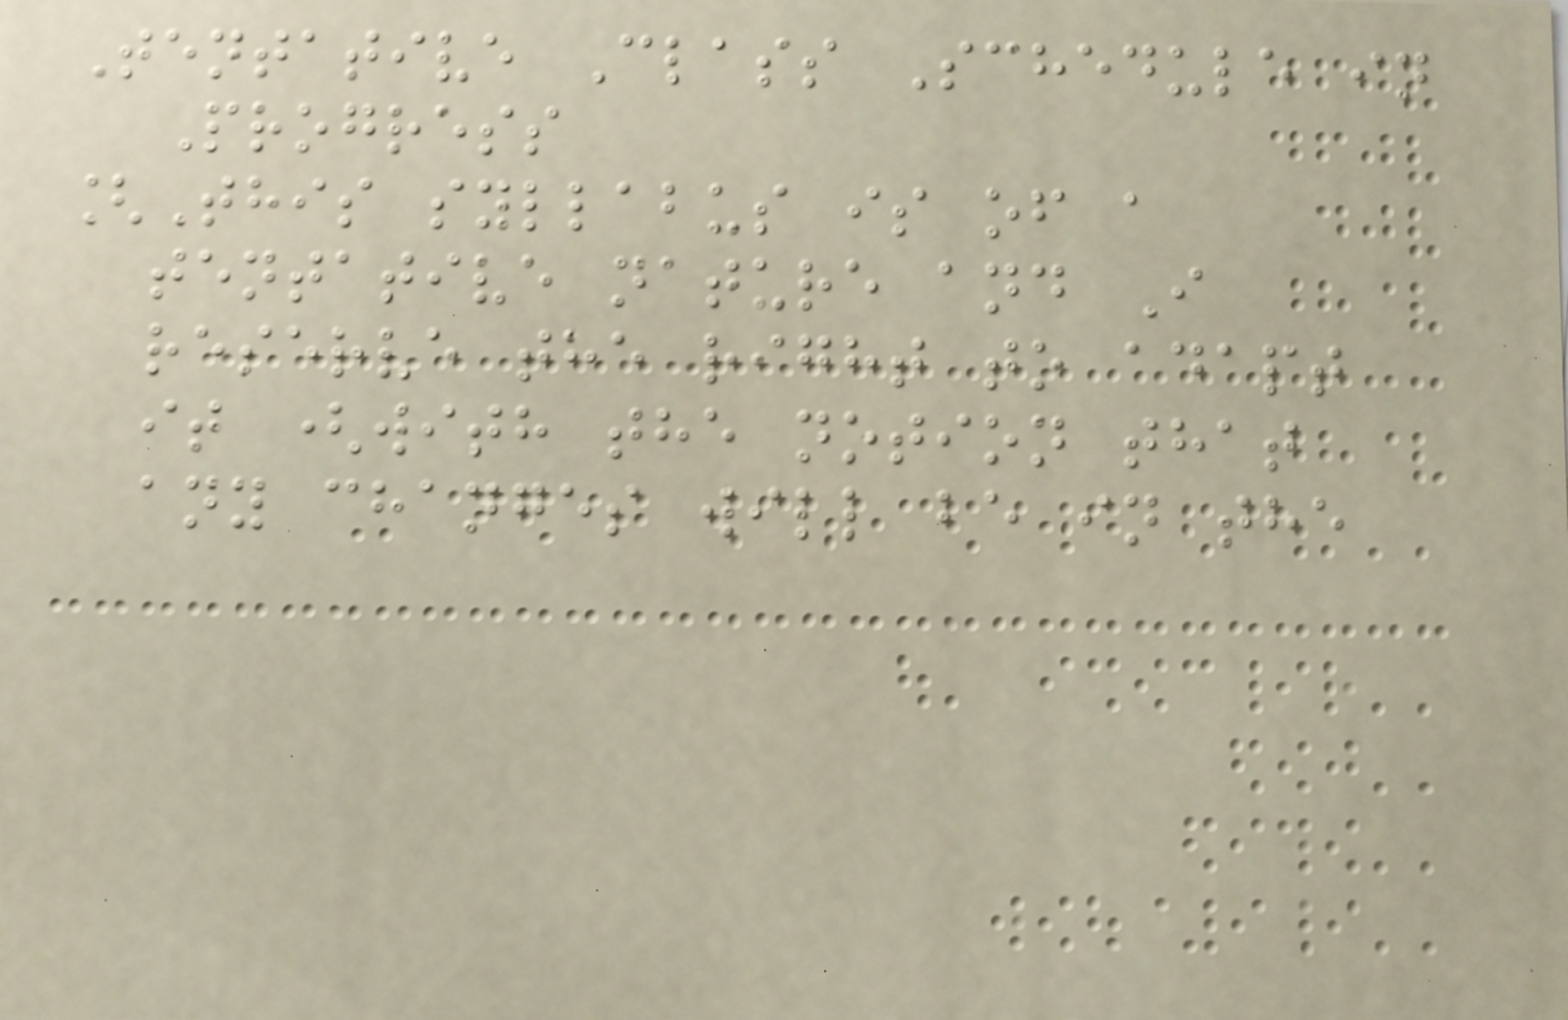Tentative Class Schedule in
Progress
[This syllabus is of a
tentative nature and I
reserve the right to adapt
it (with the notion that
any changes will be in the
